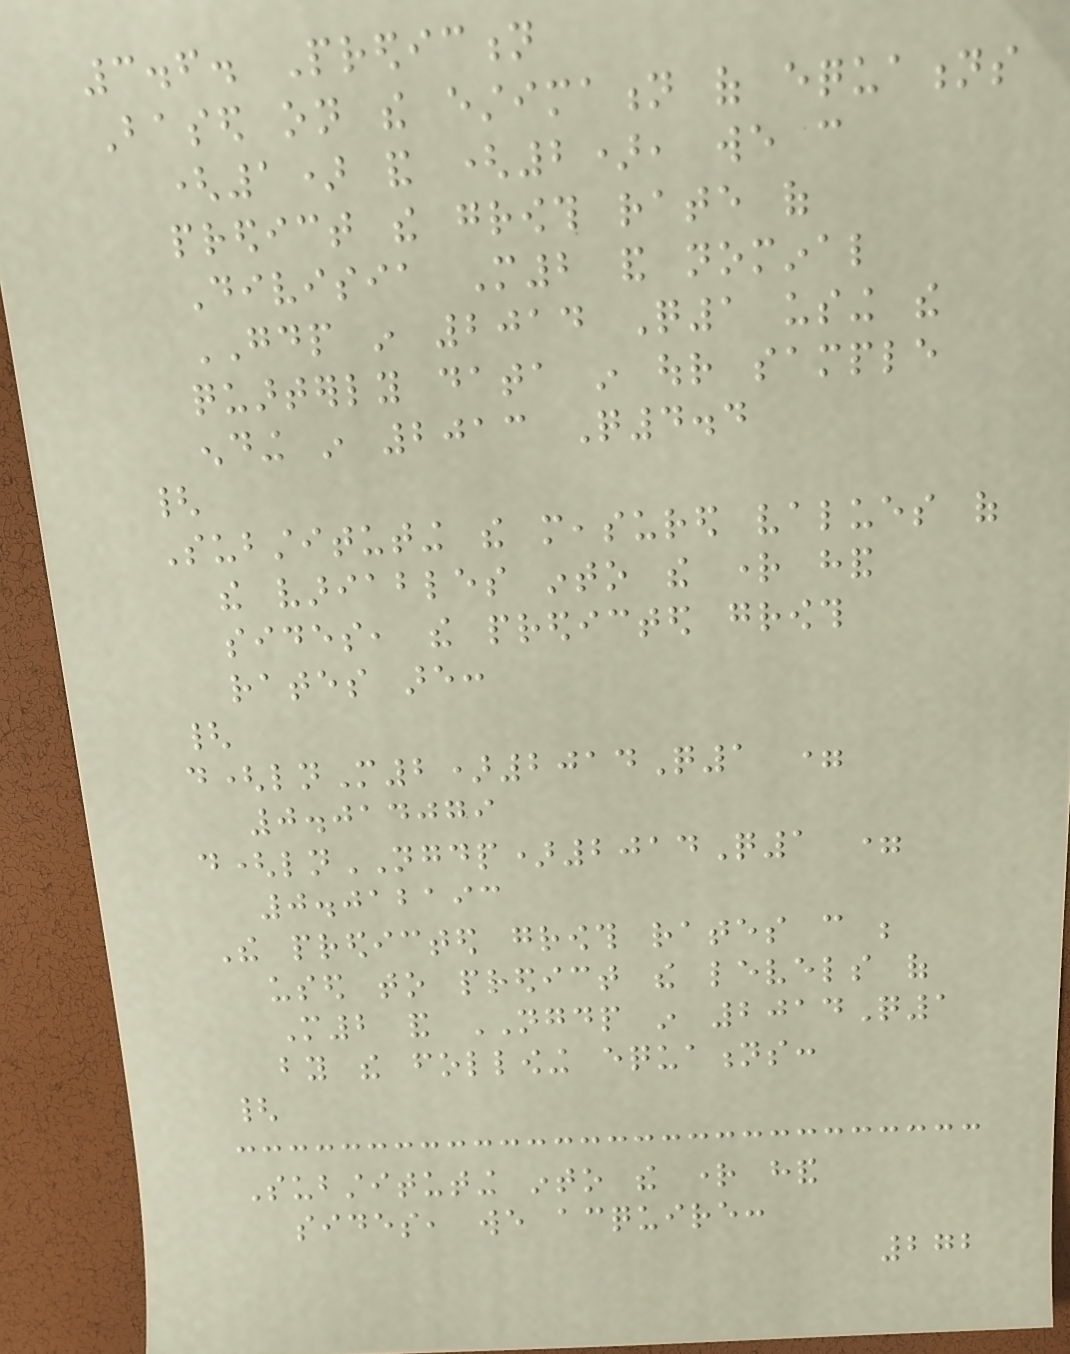3.6. Prediction
Based on the estimation of equations
(1) and (2), we can
predict the growth rate of
Divisia M2 and nominal
GDP in 2014 Q1 using the
quarterly data in our sample
ending in 2013 Q4.4
{
Substituting the measured values of
the variables into the right hand
sides, the predicted growth
rates are:
{
d(lnM2)2014Q1 =
0.014079
d(lnNGDP)2014Q1 =
0.012193
The predicted growth rates can be
used to predict the levels of
M2 and NGDP in 2014Q1
by the following equations:
{
Substituting into the right hand
sides, we acquire:
272
